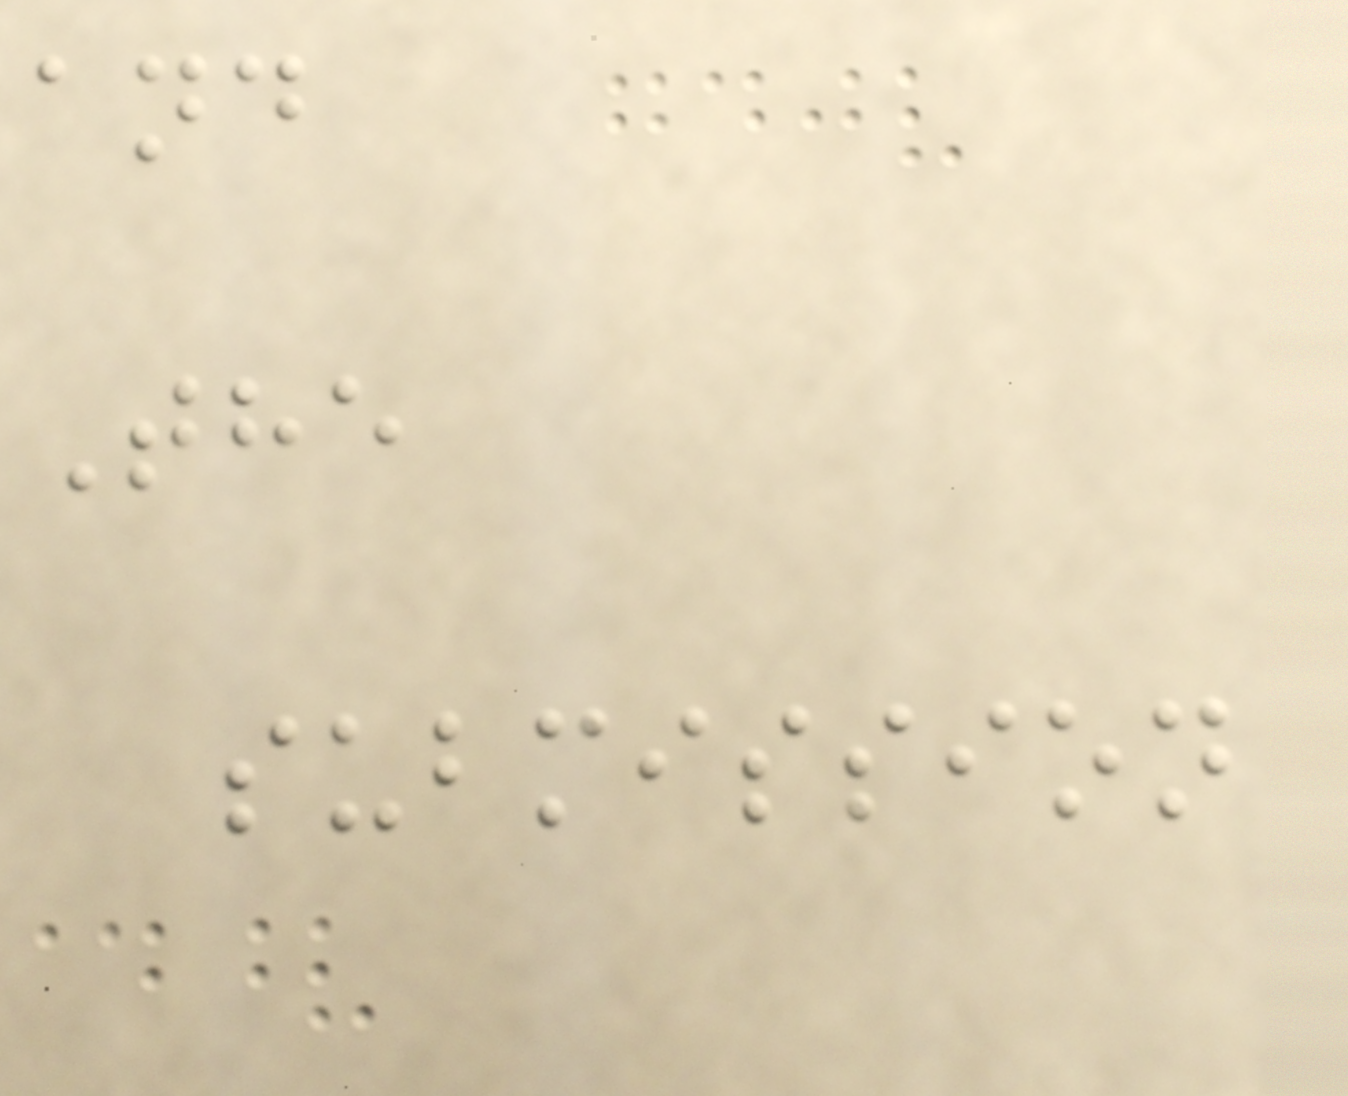and
The
submission
